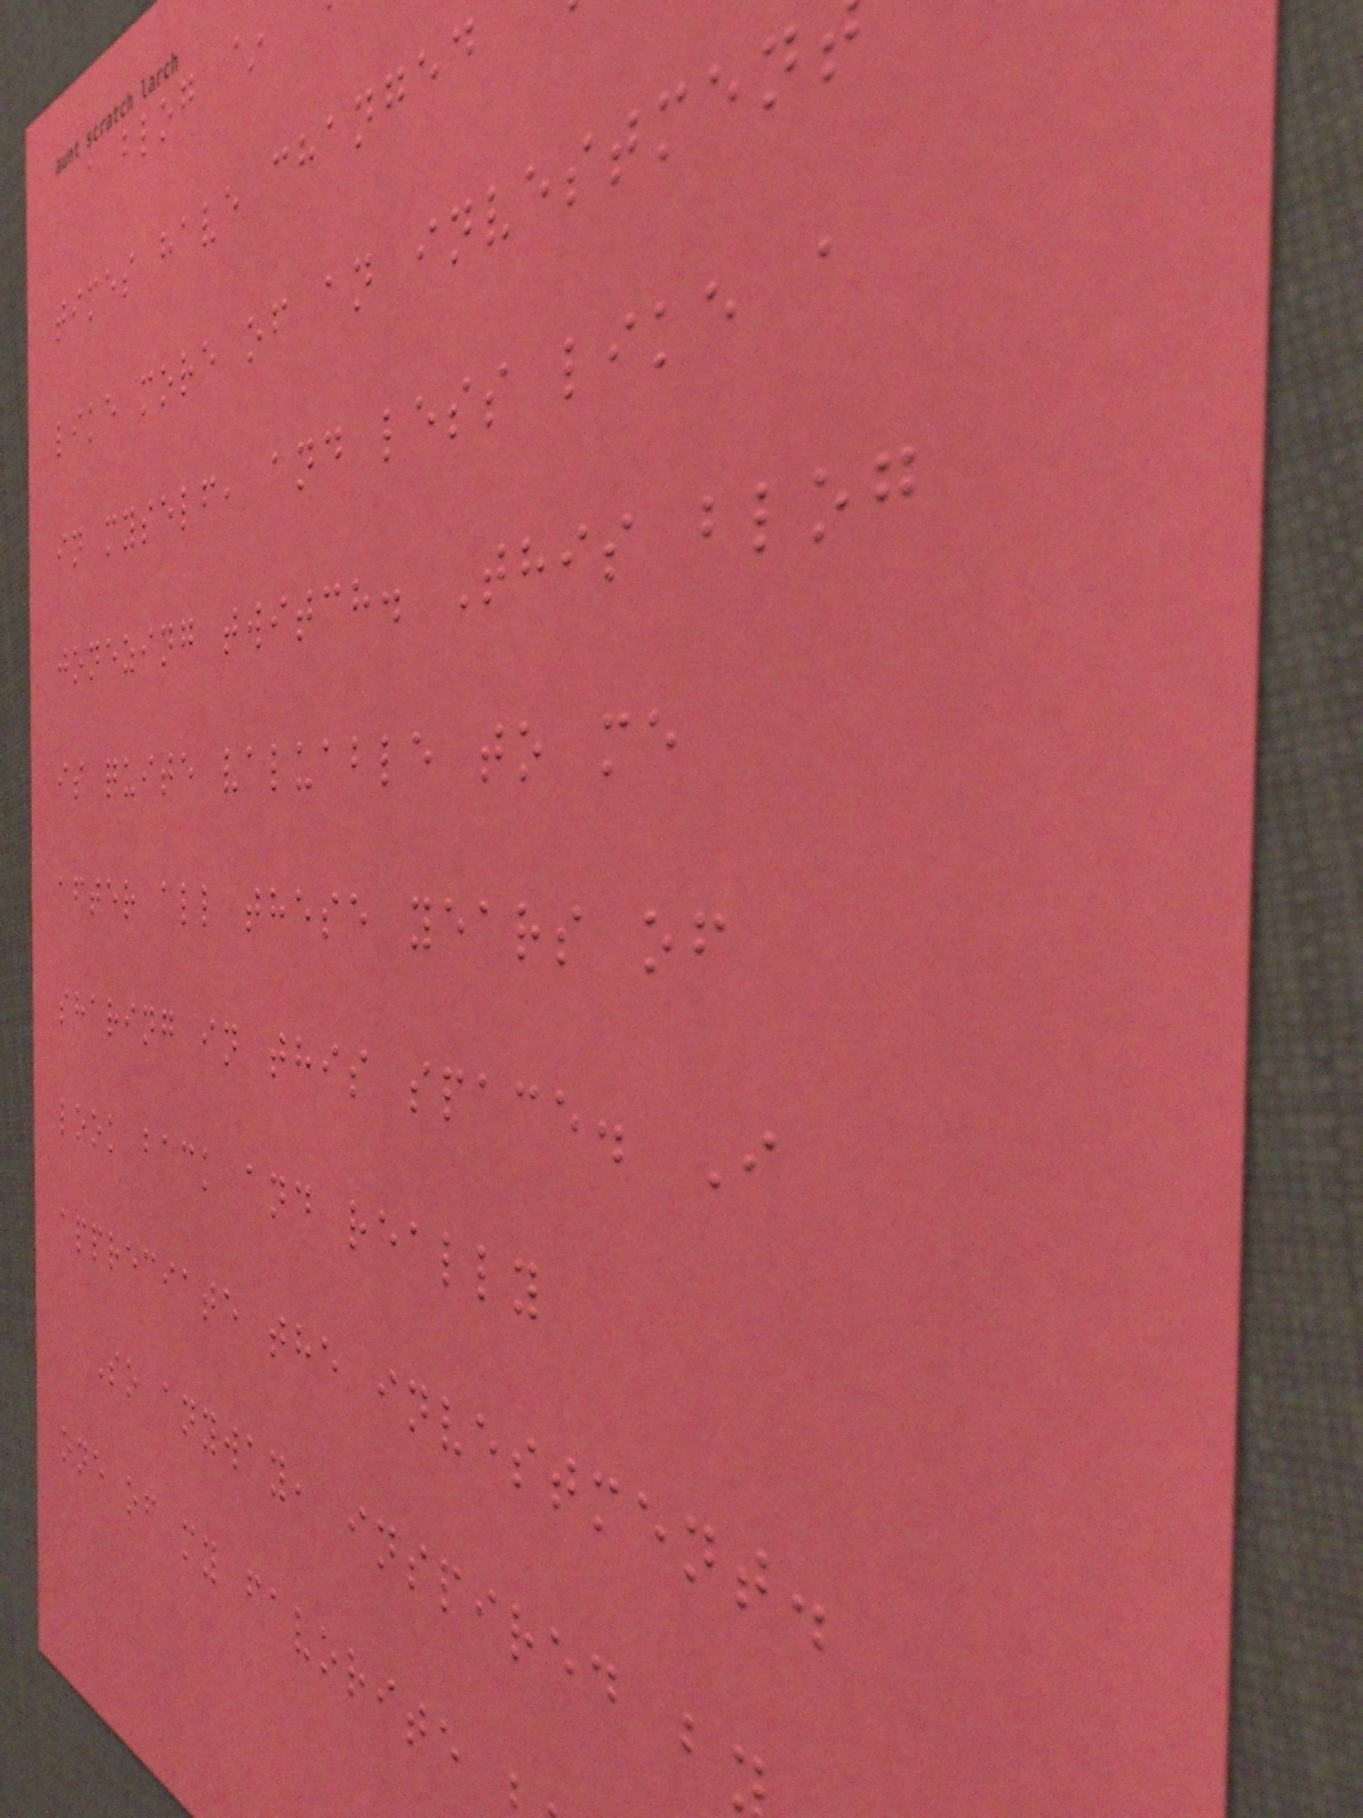a blog ~
times have changed
like more of an investmen
in myself, and less like a
jonezing twitch. This blog
is quite valuable to me
after all these years of
sharing in this space. I
look back and really
appreciate the investment.
So anyway, inspired b
one of my favorite
